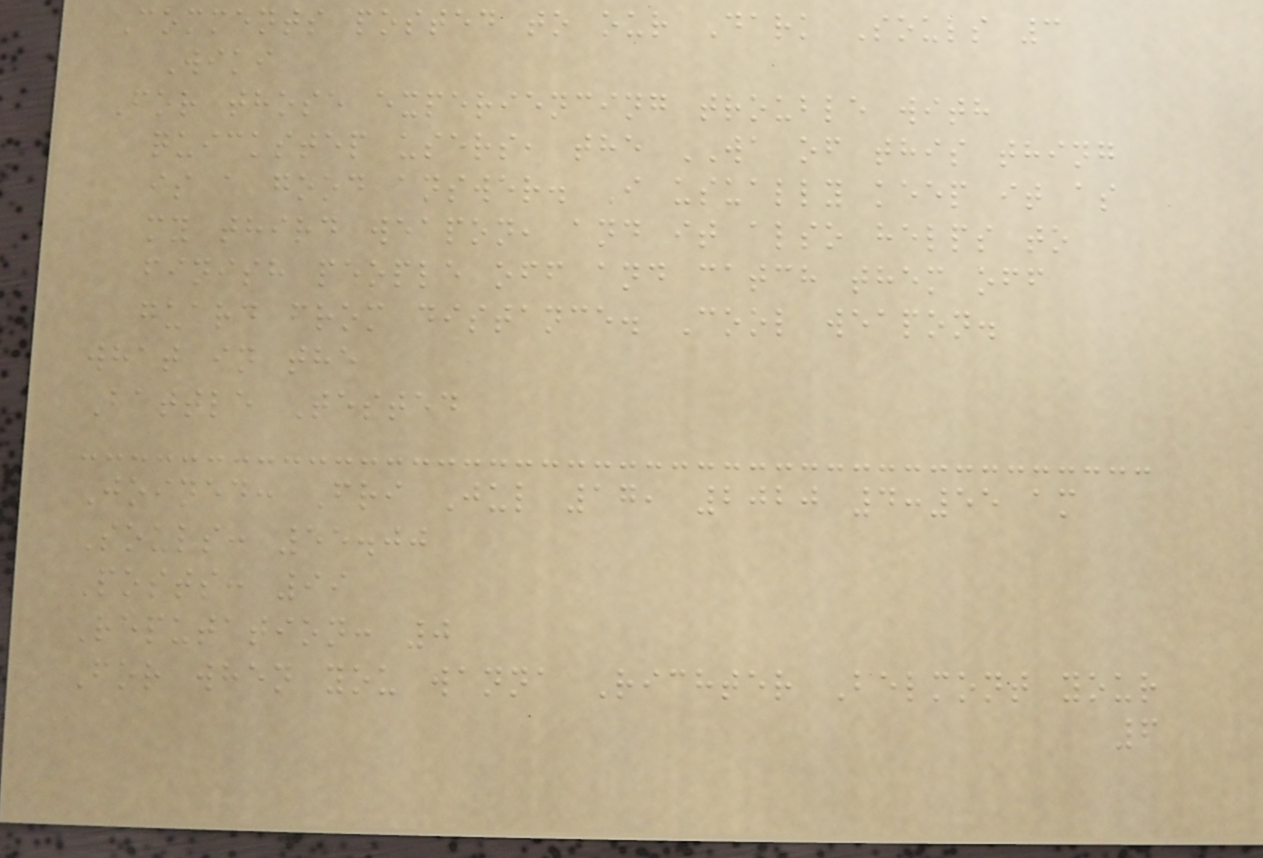Comments posted to our Dark Souls 3
Wiki
For those experiencing trouble with
quickstep users, the WA of this thing
is a good answer. I usually keep it as
my third weapon, and it also helps to
finish people off and catch them off
guard from distance. Cool weapon.
what in the
Battle Tested
Joined: Fri Jul 17, 2020 4:55 am
Souls: 55.00
Posts: 99
Reputation: 0
For when you wanna Richter Belmont your
6
